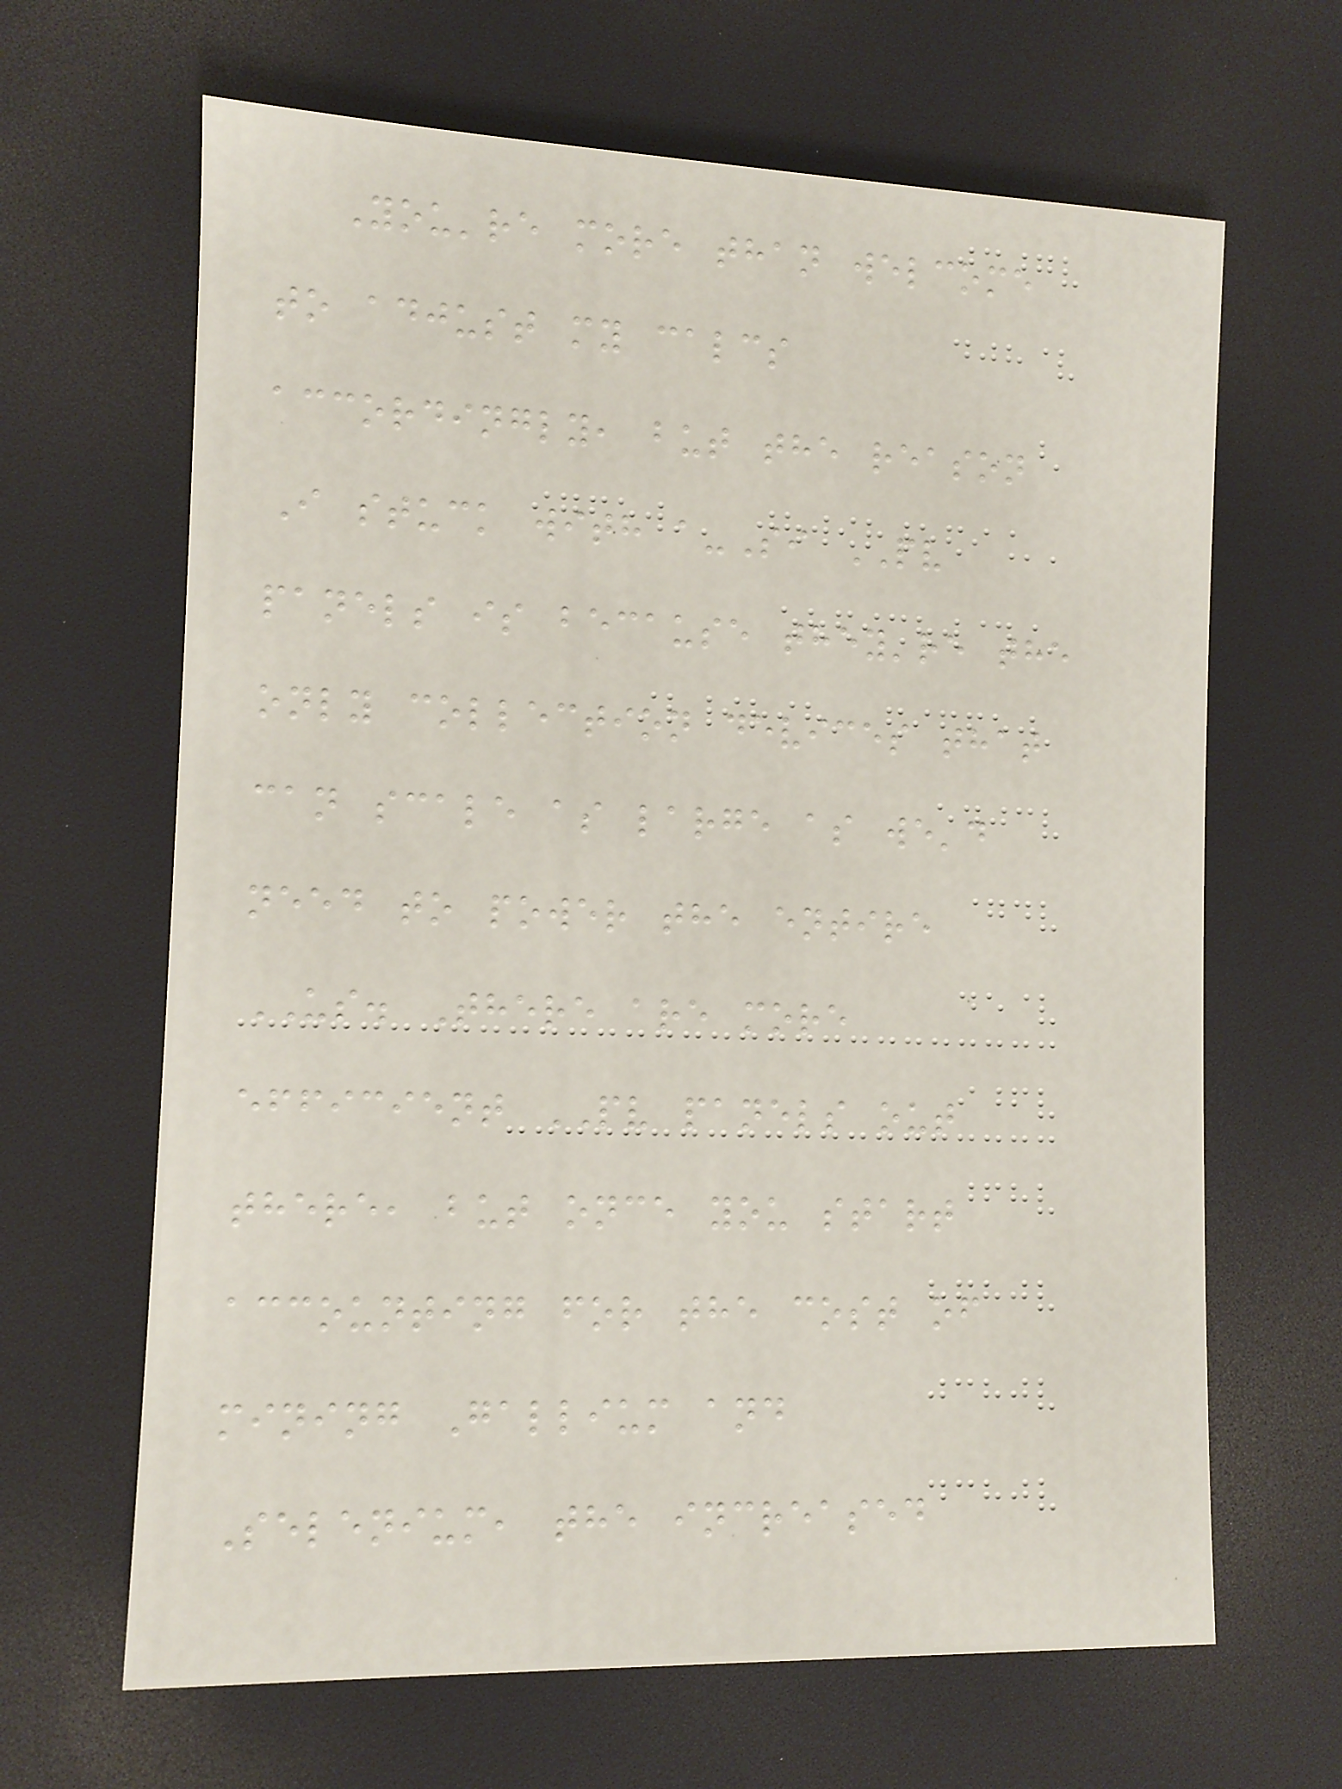You're more than welcome
to adjust my calcs
accordingly, but the reason
I stuck with a-Si PV
panels is because they're the
only collection devices that
can scale as large as we'd
need to power the entire
US. There are more
efficient PV panels out
there, but once you start
accounting for the cost of
mining Gallium and
Selenium, the increased
